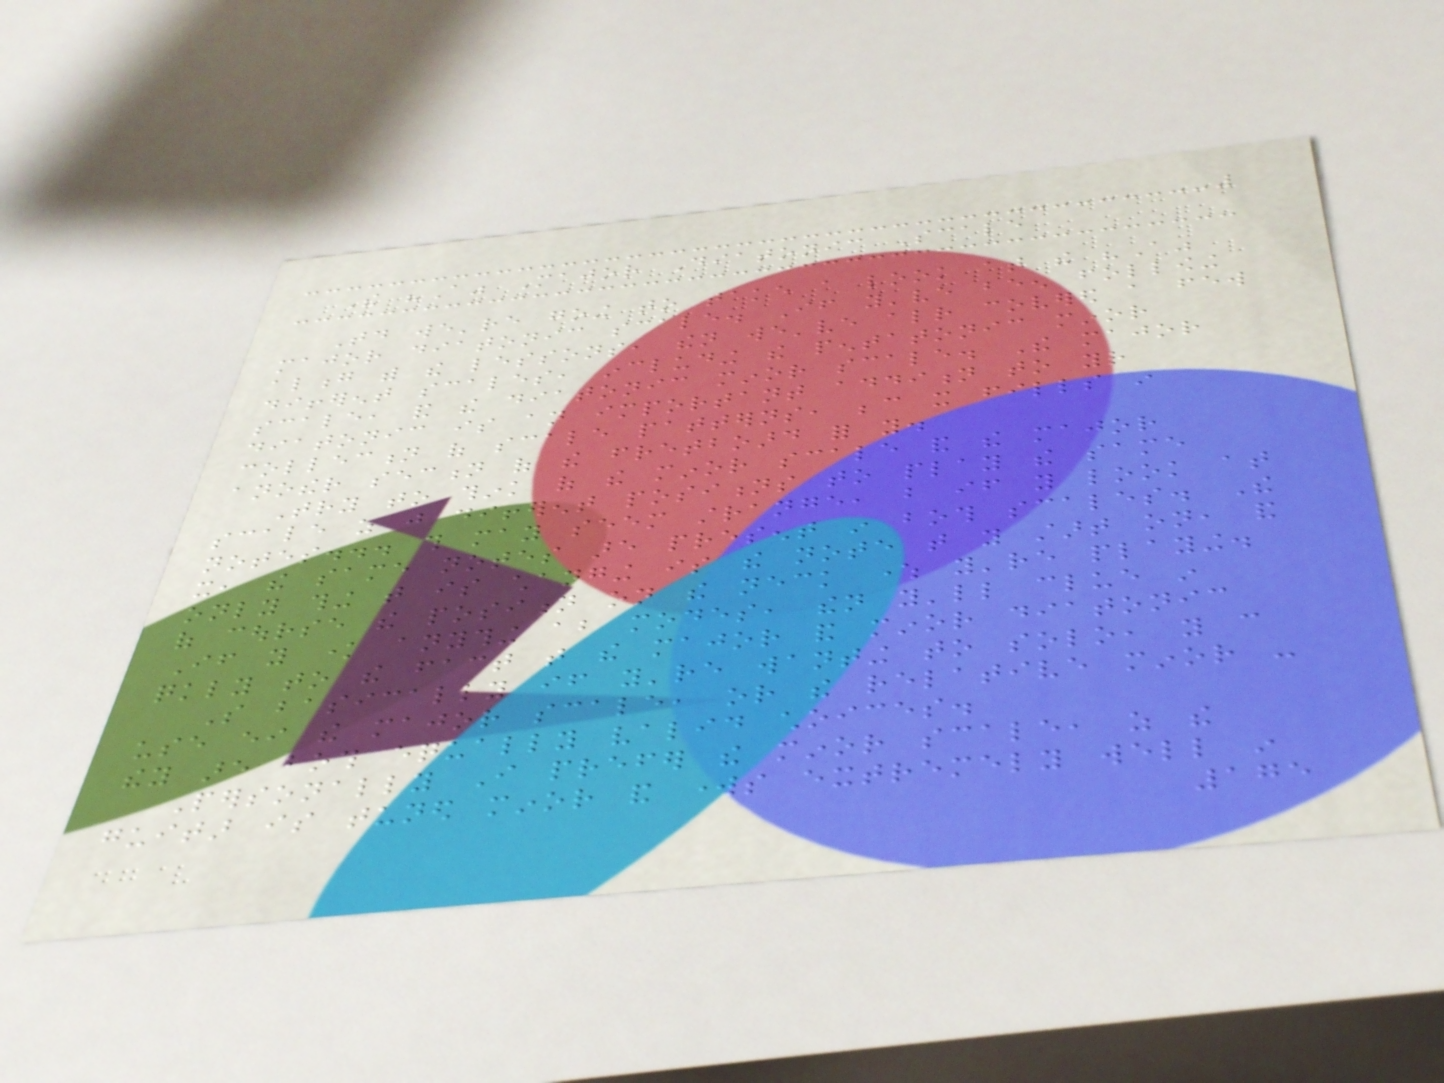The "A" Major Diatonic Scale
Today we're going to take a look at the "A"
major diatonic scale. If you've been following
along with the lessons, then we've already covered a few
different scales, including the pentatonic minor
scale, and the diatonic minor scale. The major
diatonic is an important addition to your
collection of scale patterns, because it fills in
another section of the fretboard for you.
Try to think of the minor scale and the major
scale as just different positions to play the same
notes... this may seem strange, but if you look at
it, the same notes are present in both scales. The
only thing that is changing is the note that you start on, and
of course the position on the neck where you're playing.
If you know anything about modes, then you'll clue in
quickly to the fact that the major and minor diatonic
So basically if you're wanting to solo, you can
use either the major scale, or the relative minor -
they are both equally valid choices.
Personally I prefer the minor scale, as the
guitar is tuned minor and works extremely well in
175
